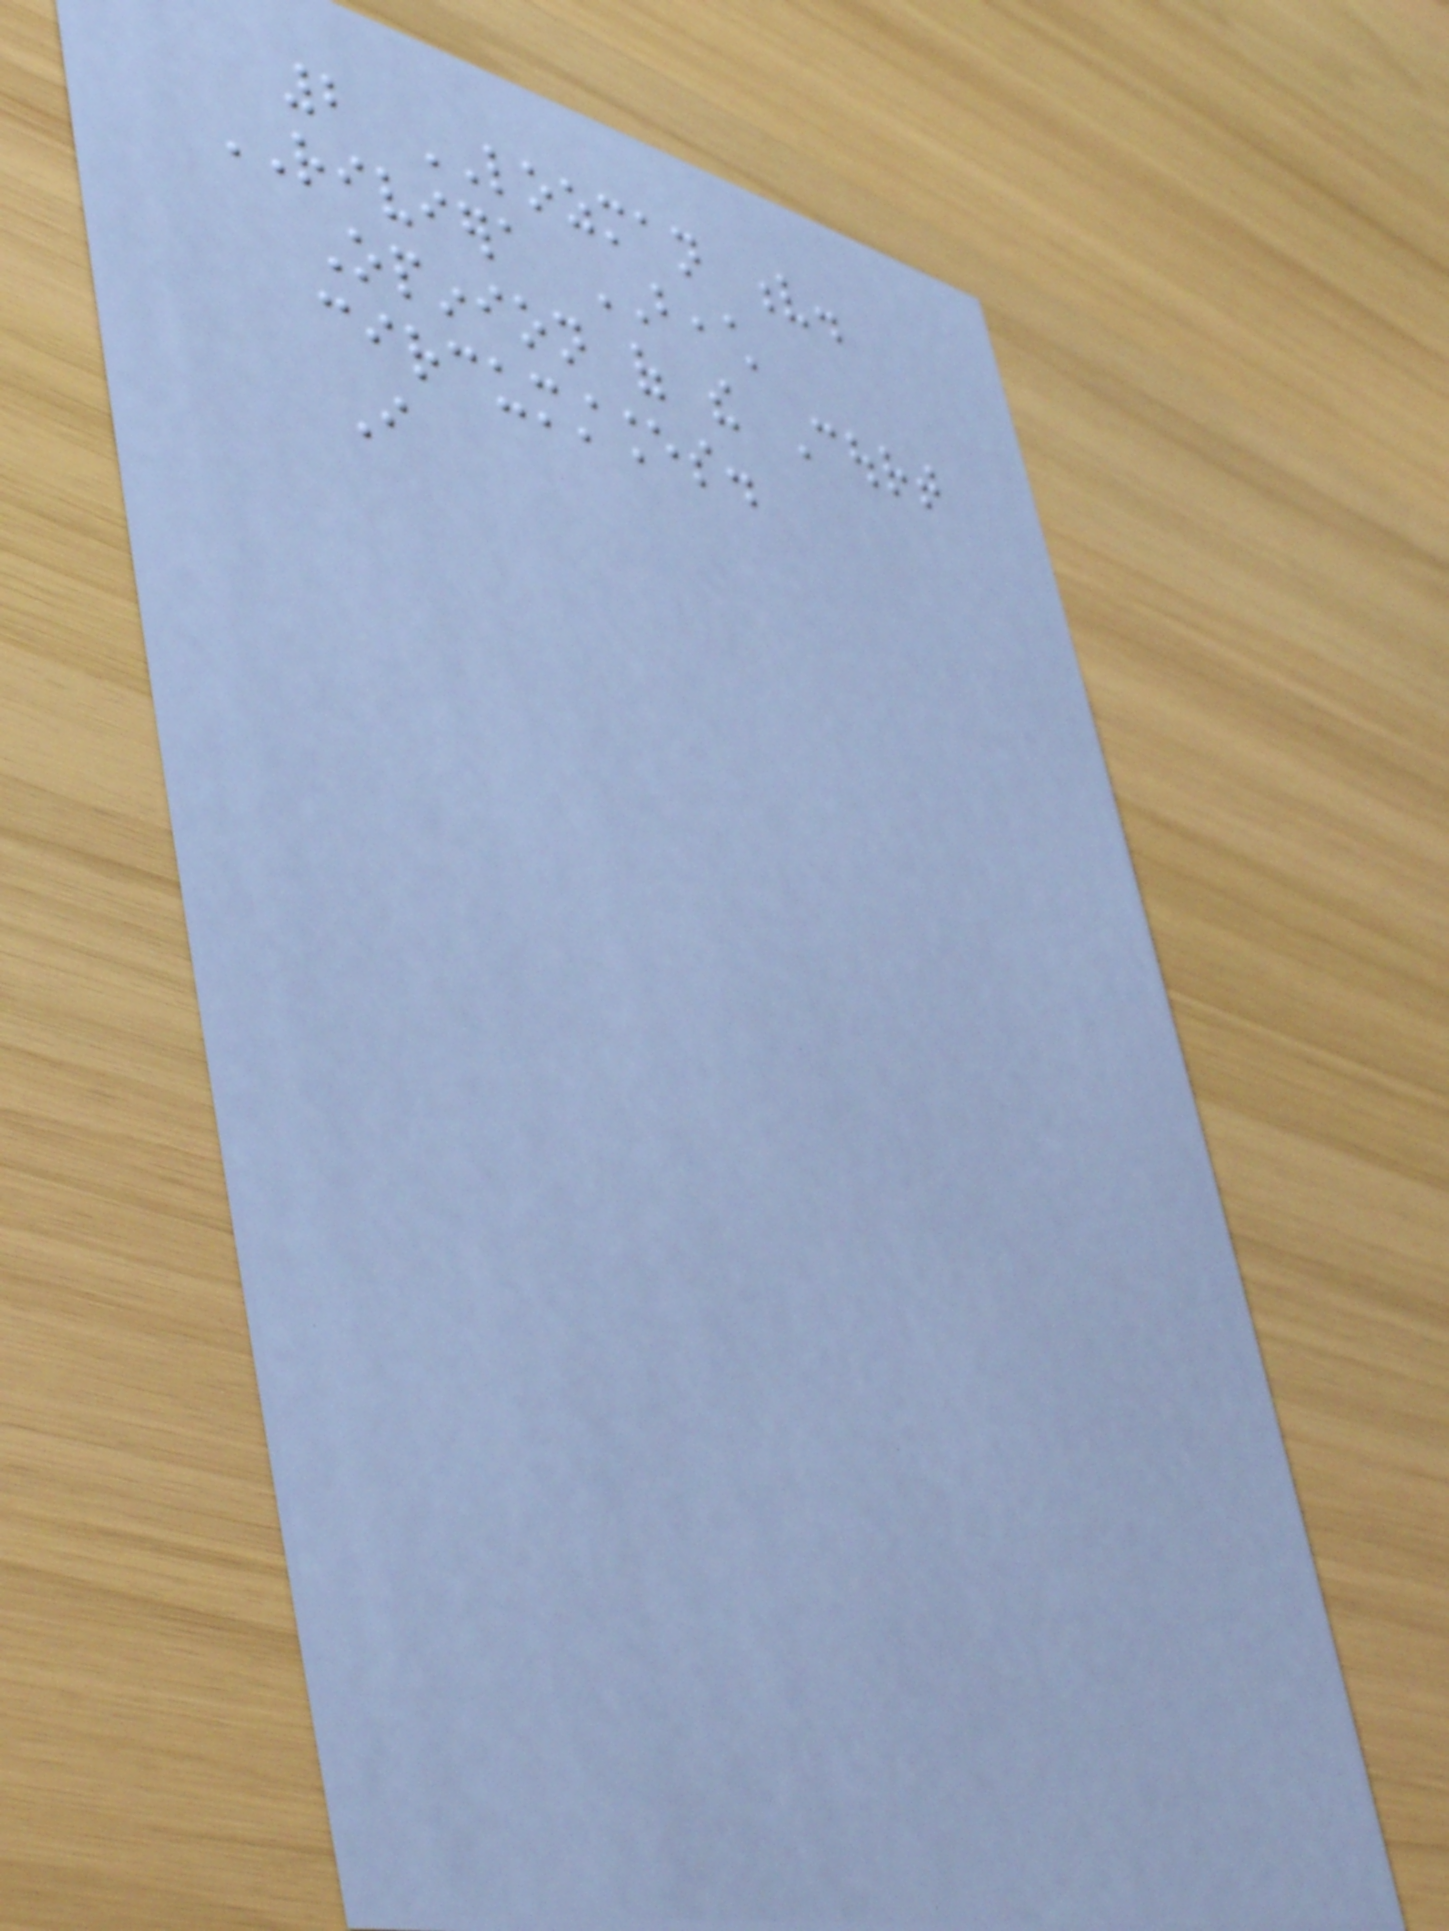2 LOZMAN v.
RIVIERA BEACH
Opinion of the Court
circumstances.
I
